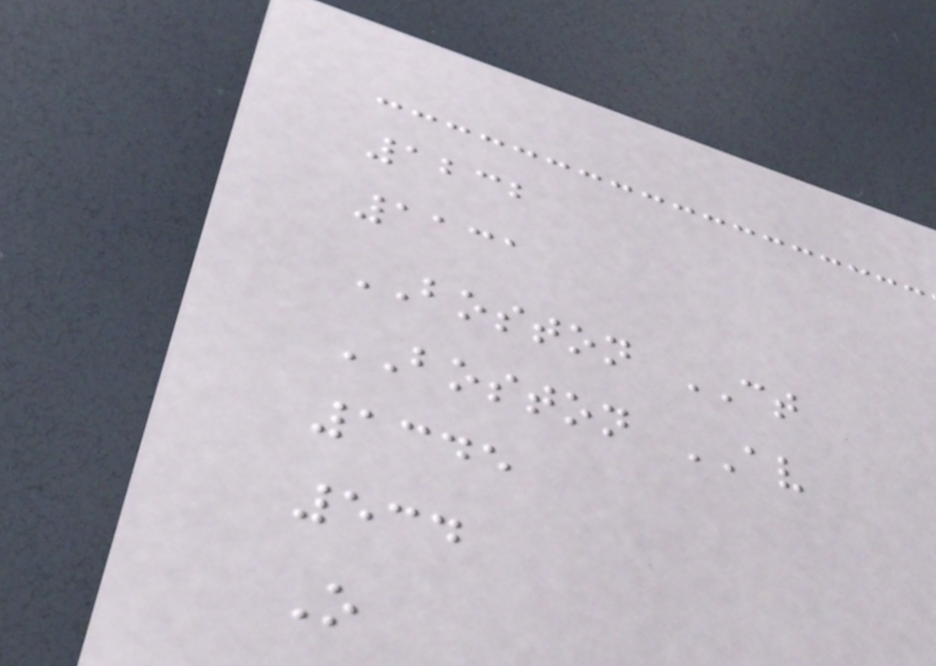1232
1131
BOSTON CT
BOSTON AV
1345
534
O
